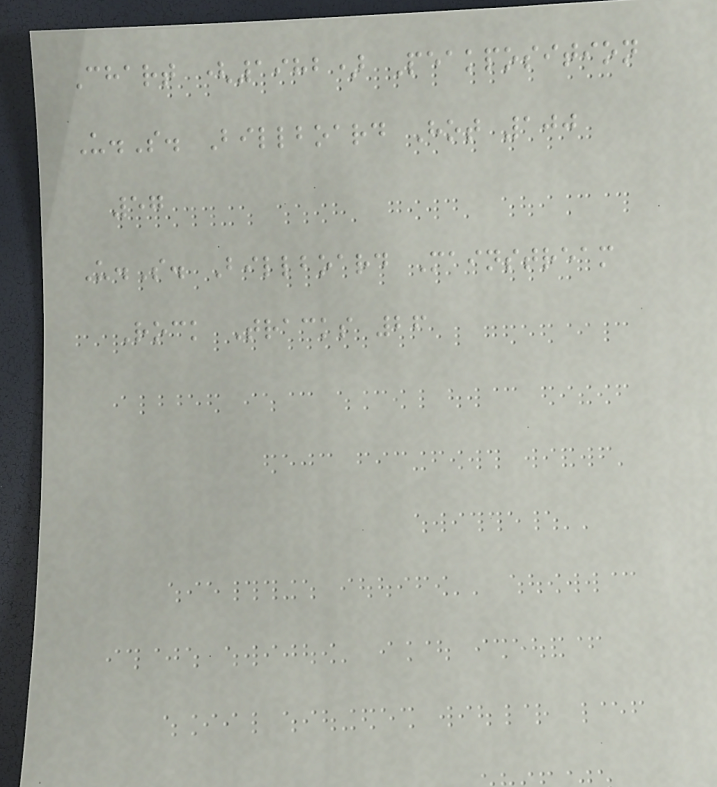Chart (1982) Peakposition
U.S. Billboard Hot 100
57
U.S. Billboard Mainstream
Rock Tracks 26
